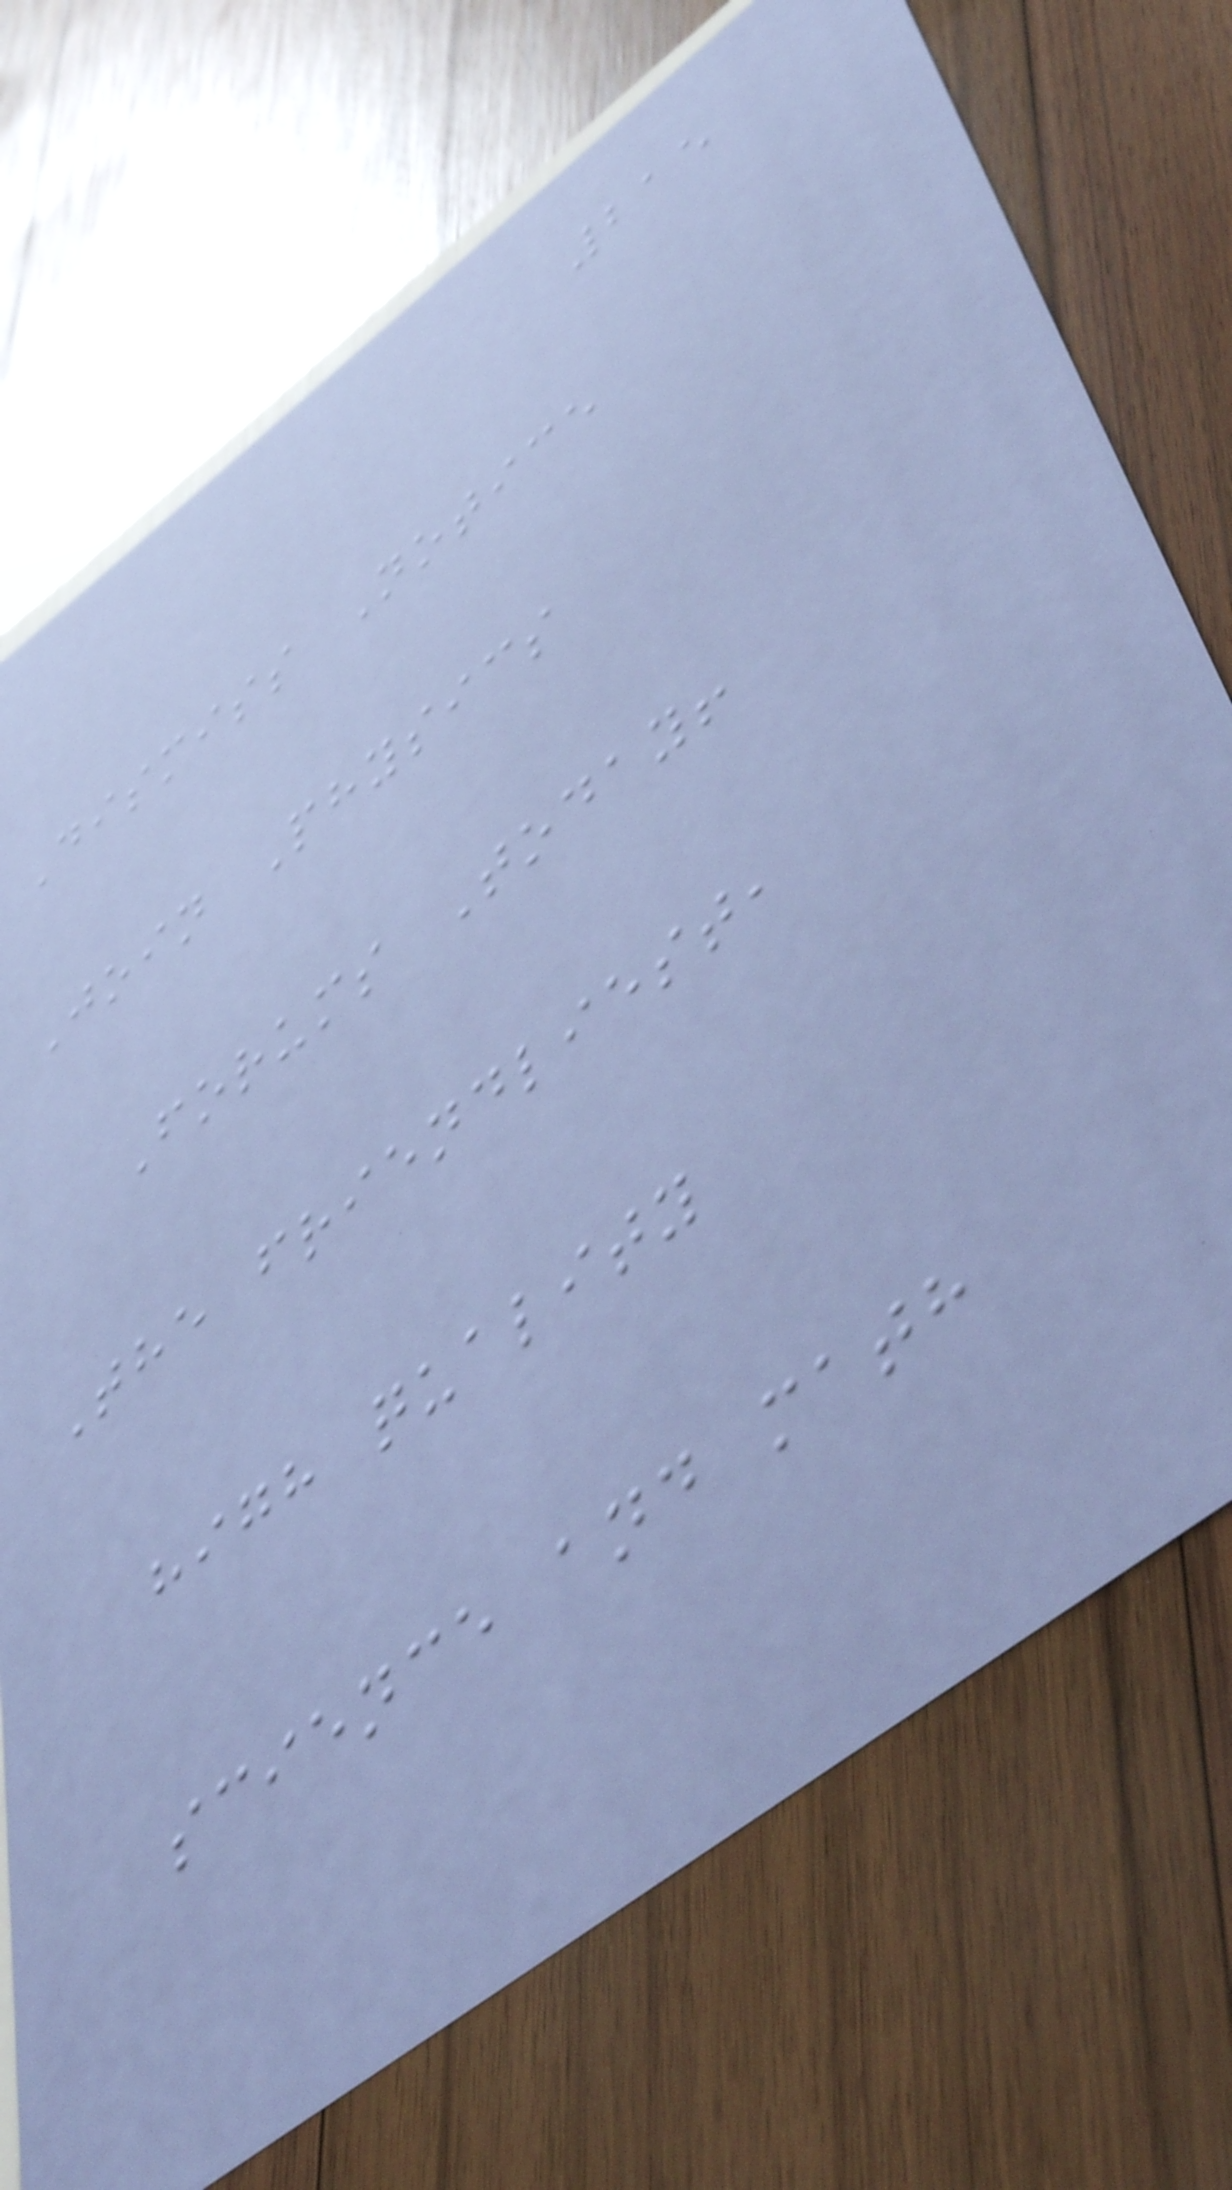215
Dismiss Notice
Join Physics
Forums Today!
The friendliest,
high quality
science and math
